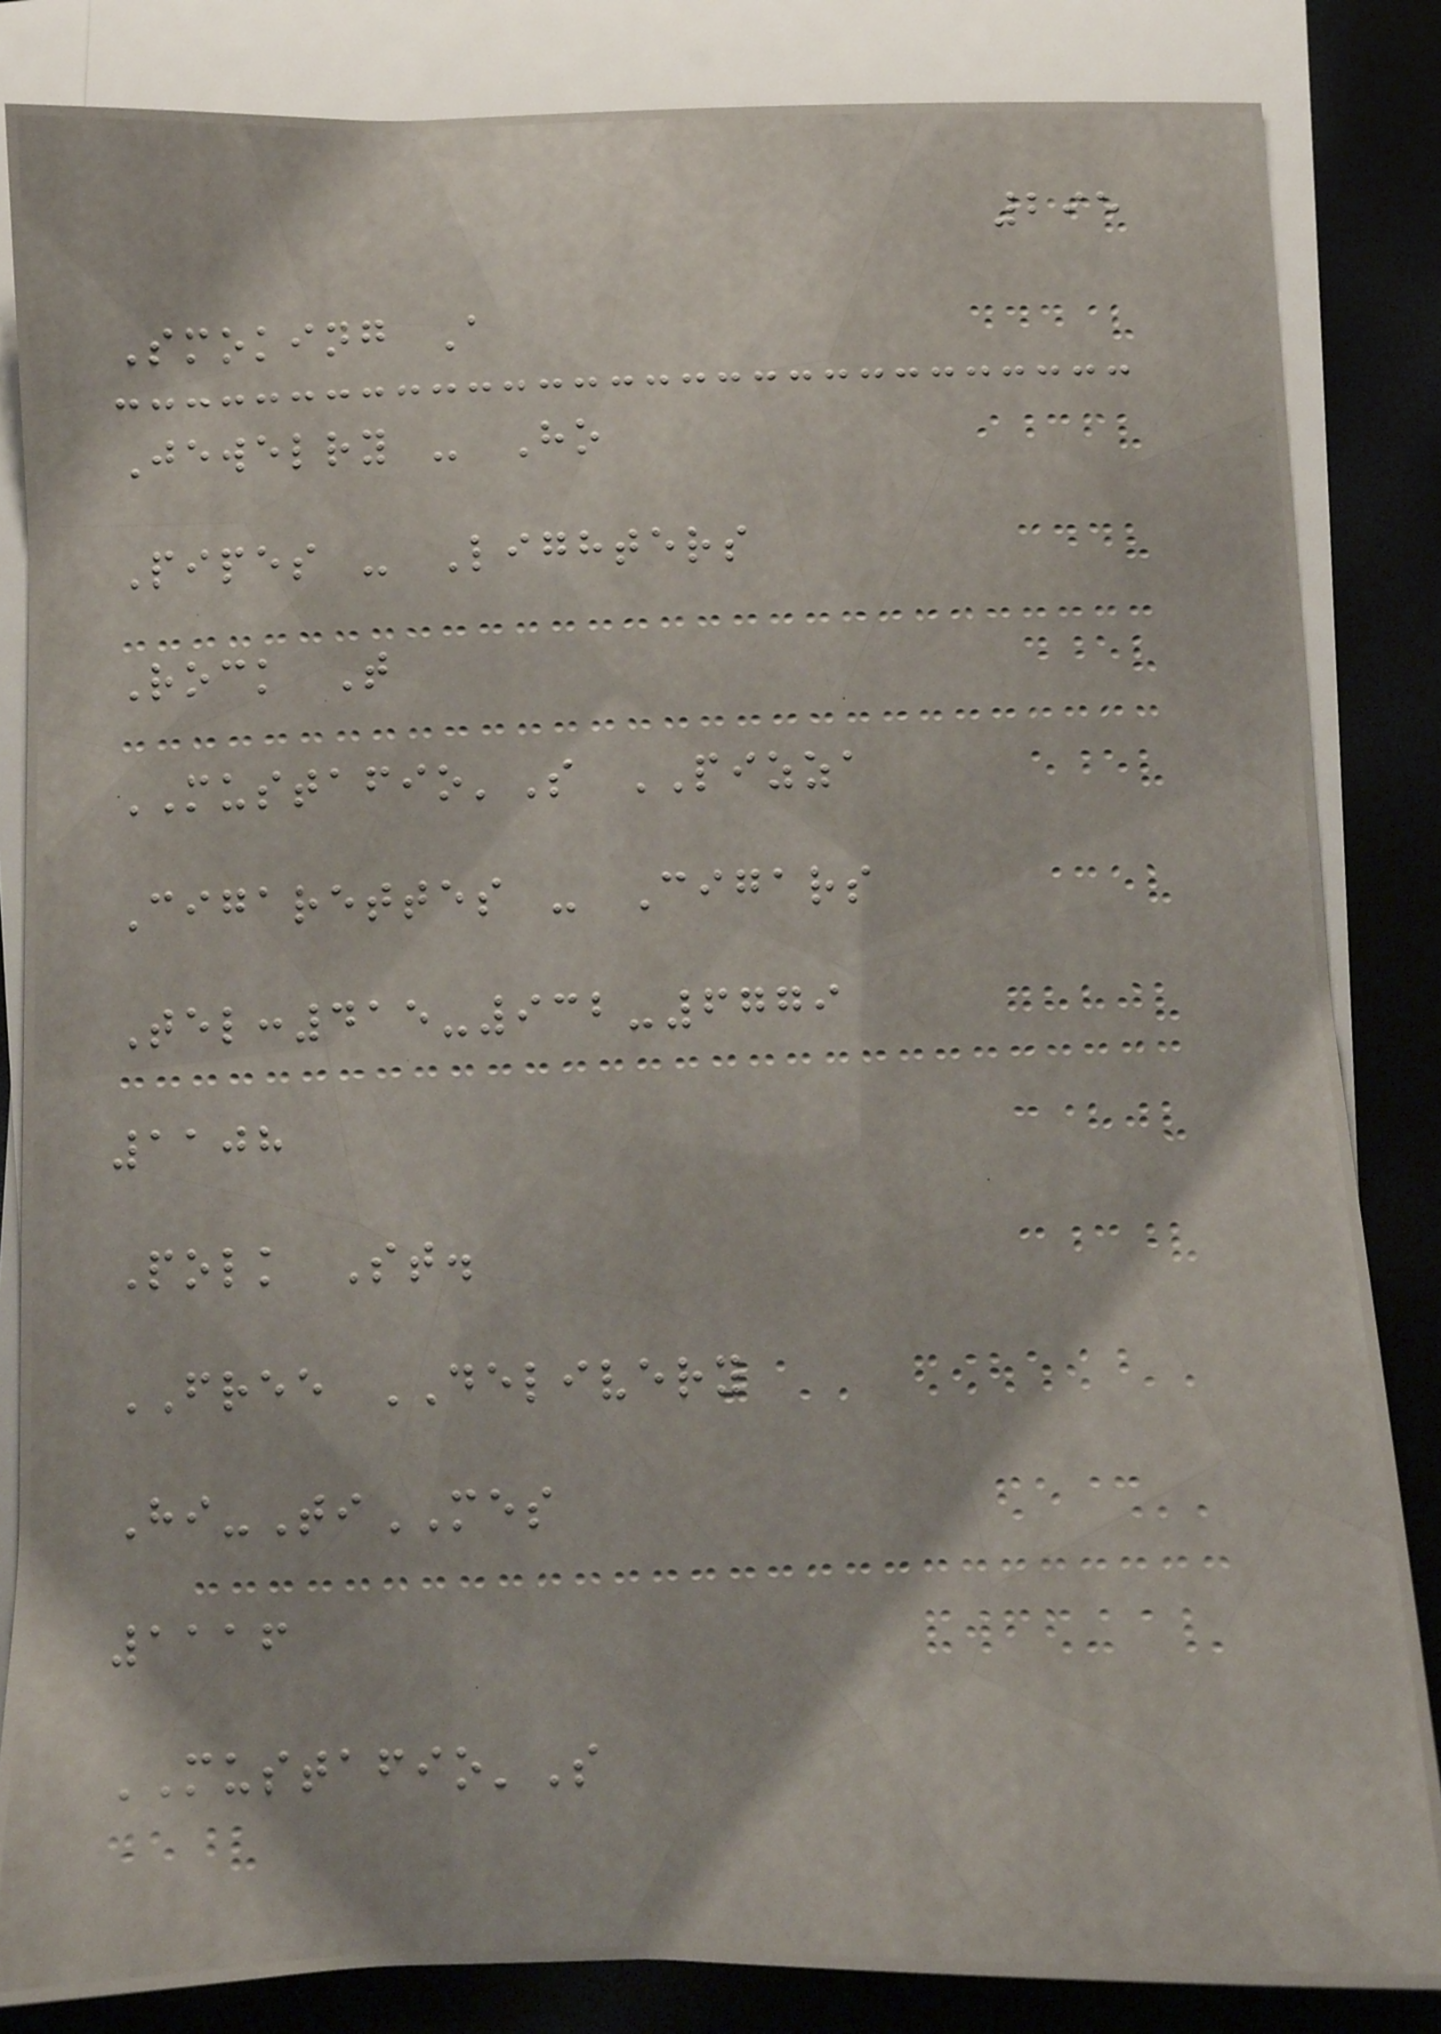295
Smoking A
Jewelry - Ho
Pipes - Lighters
Rock T
MUSTAFIO'S PIZZA
Cigarettes - Cigars
Tel:415-932-6779
1108
Polk St.
FREE DELIVERY
Hi-TiMES
1116
MUSTAFIO'S
